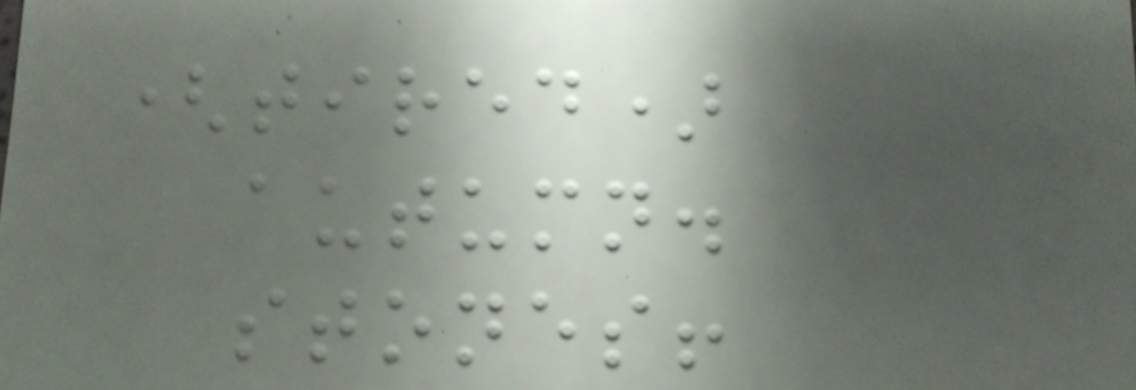(tired)
autumn.
stones!
